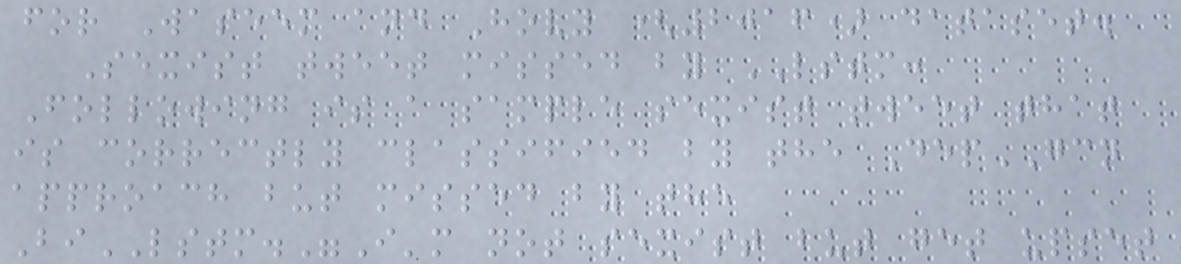for Waseem and Hovy (2016) dataset.
Sexist tweet missed by LSTM:
Following is a sample sexist tweet that
is correctly classified by the DepGCN
approach but missed by the
BiLSTM."I'm not sexist but get upset
